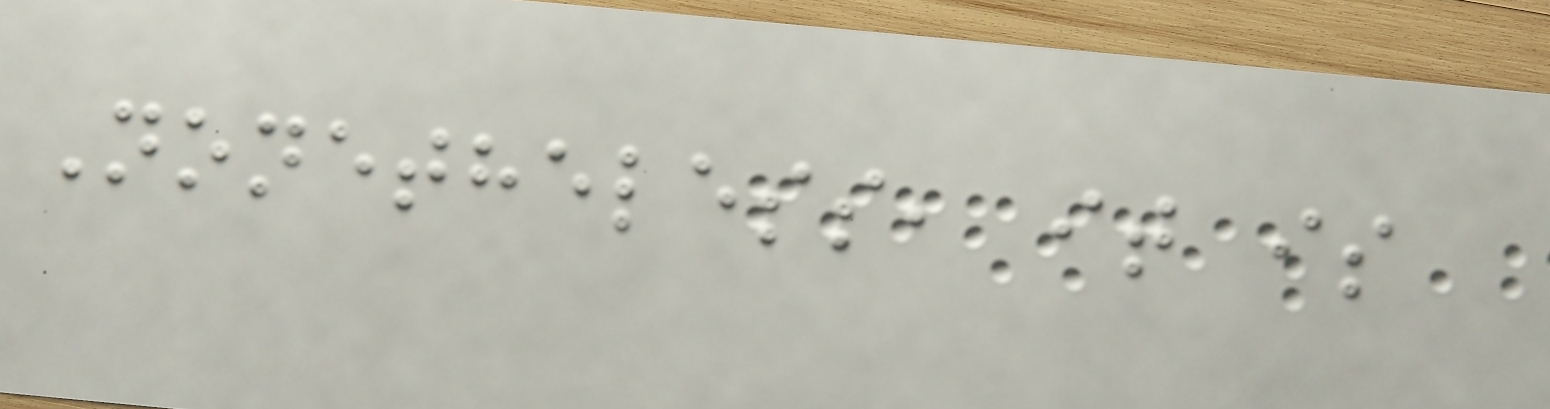Nonetheless, it is
